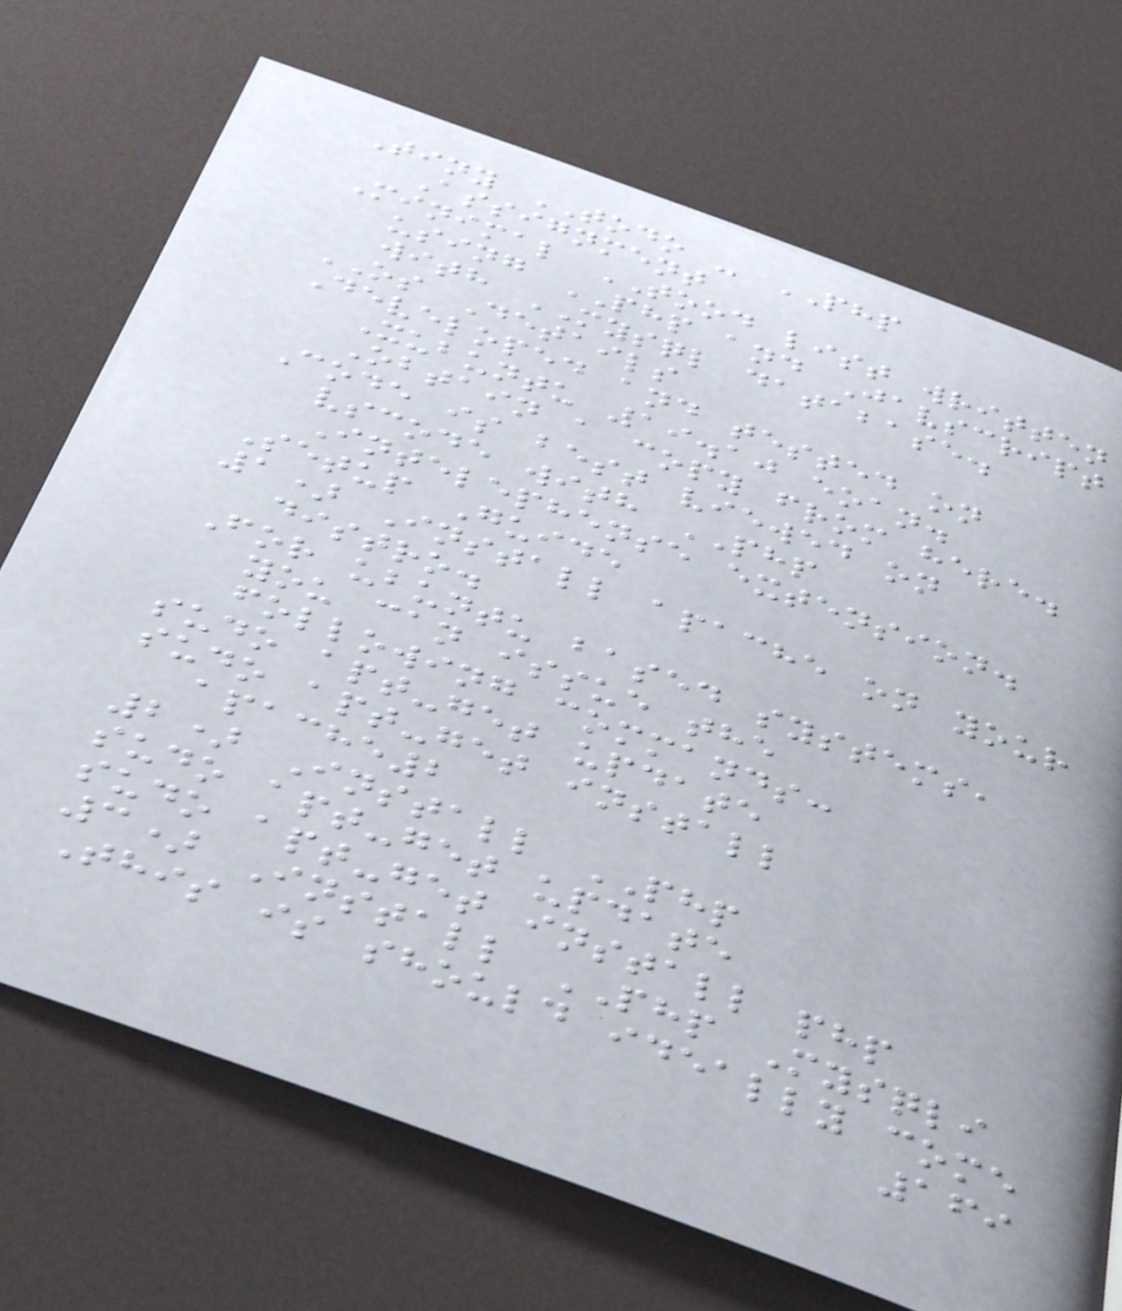Tiny TODO - PHP
Assignment
Minimal TOOD list written
using PHP and Javscript
with MYSQL database.
OS Details
Developed and tested on
Xubuntu 19.10 eoan.
Obtain a copy from here.
Code is best viewed on
vscode with PHP
Intelephense extension.
Setup Guide
1) Install apache on your
distro.
For ubuntu based systems,
you can issue the
following commands:
sudo apt-get update
sudo apt-get install
apache2
2) Install PHP
sudo apt-get update
sudo apt-get install php
3) Install PHP Mysqli
This is should ideally come
169
